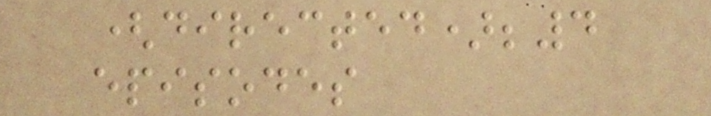(directed);4
episodes
